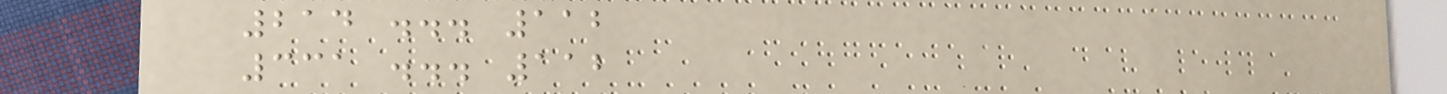214 ... 112
331 ... 112
